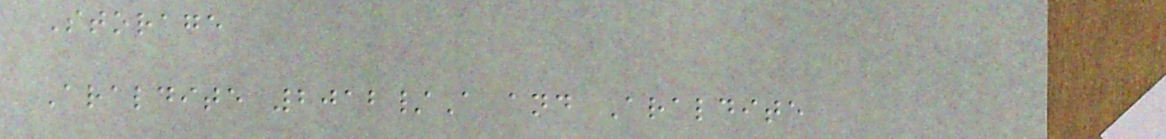Storage
Araldite 2012/A and Araldite
